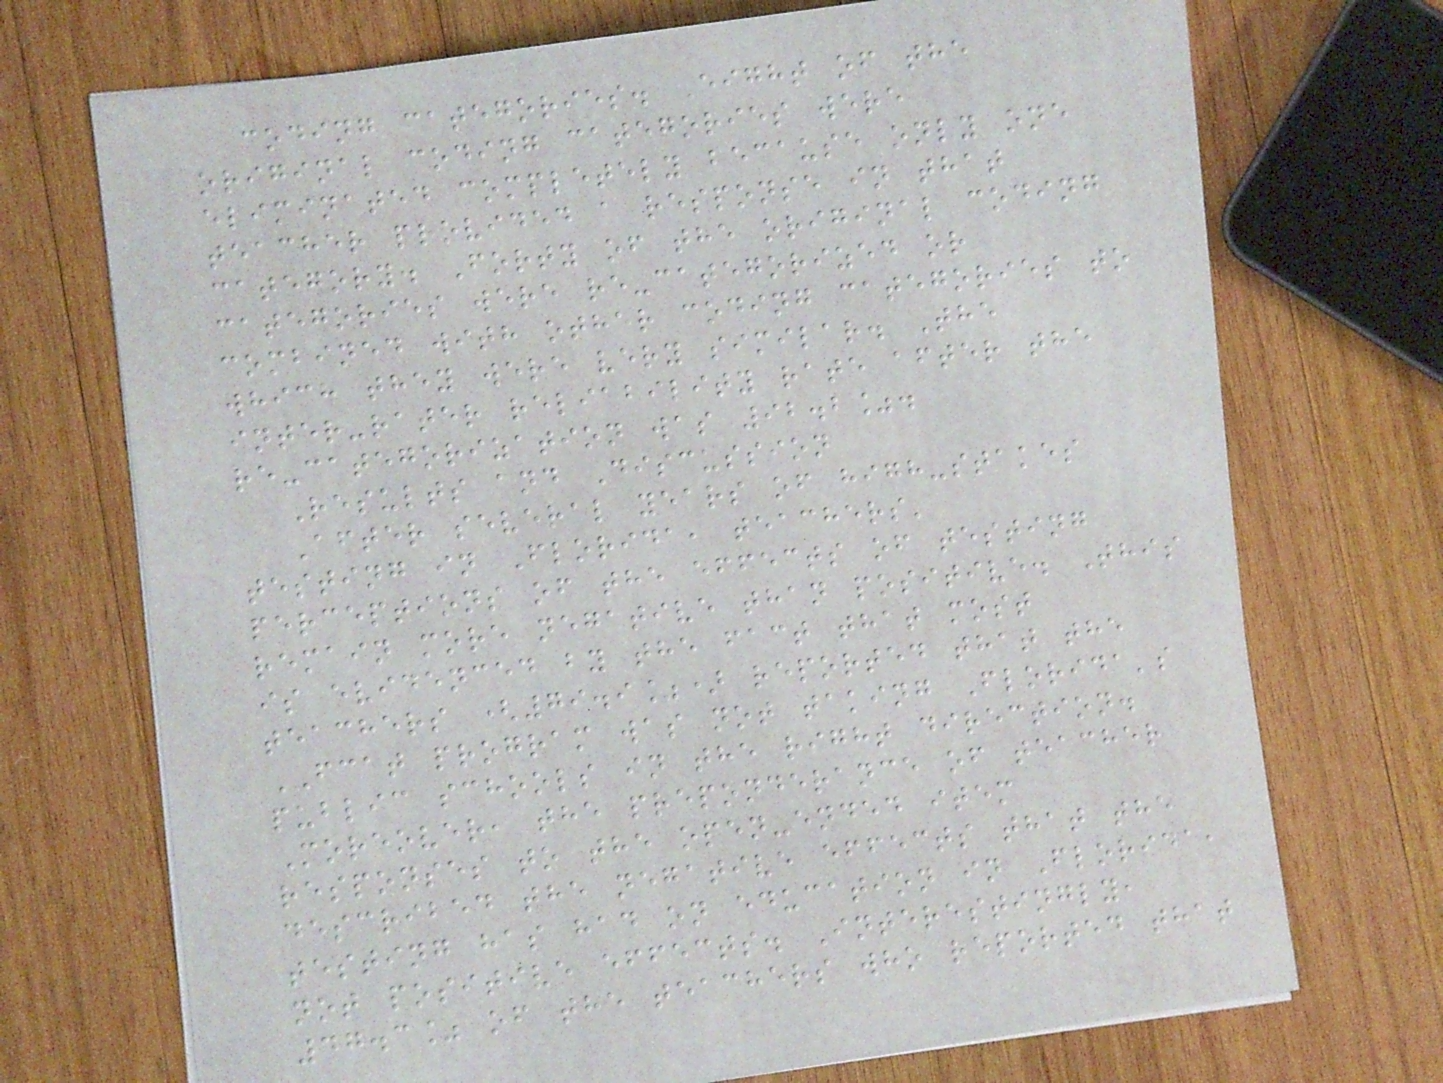coding categories. Eight of the
original coding categories were
eliminated completely because only one
teacher provided a response in that
category. Forty of the original coding
categories were re-categorized or
combined with other coding categories to
which they were very similar. The
inter-rater reliability rate after the
re-categorization was 92.2%.
Results and Discussion
After several years of high-stakes
testing in Florida, teachers'
perceptions of the effects of testing
remain more negative than positive. This
is evidenced by the fact that most
teachers (79.9%) reported that the
FCAT program was not taking Florida's
public schools in the right direction.
Moreover, the preponderance of teacher
responses to the open-ended item
described the negative effects that the
testing has had on education in Florida,
not positive effects. Interestingly,
47.3% of the teachers who reported that
